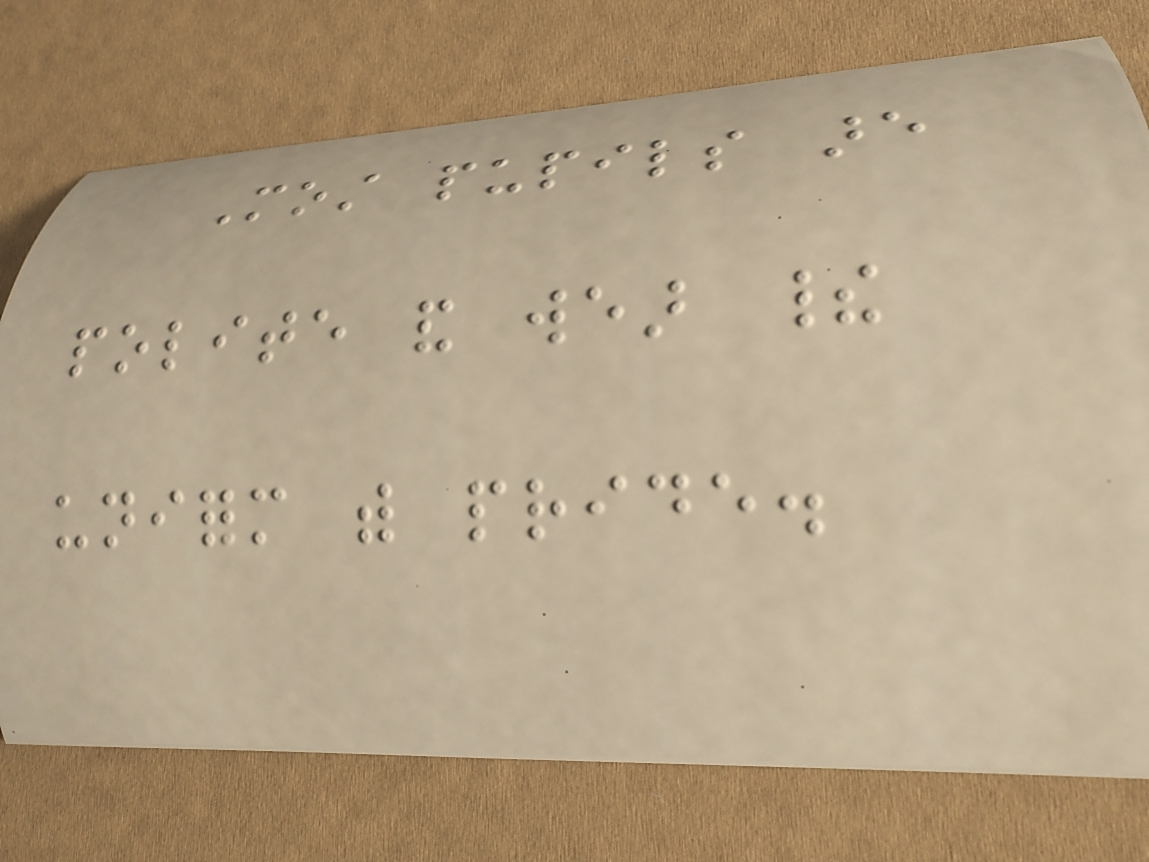Most pupils are
polite and wear their
uniform with pride.
